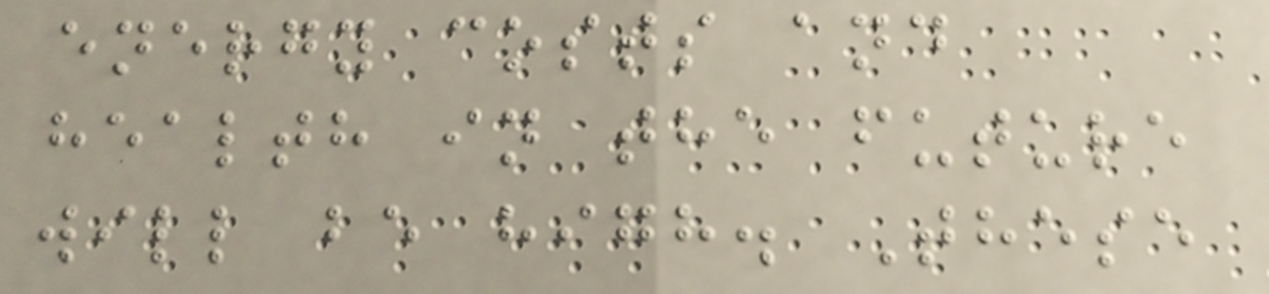energy costs and
health in the future
will be high. These
